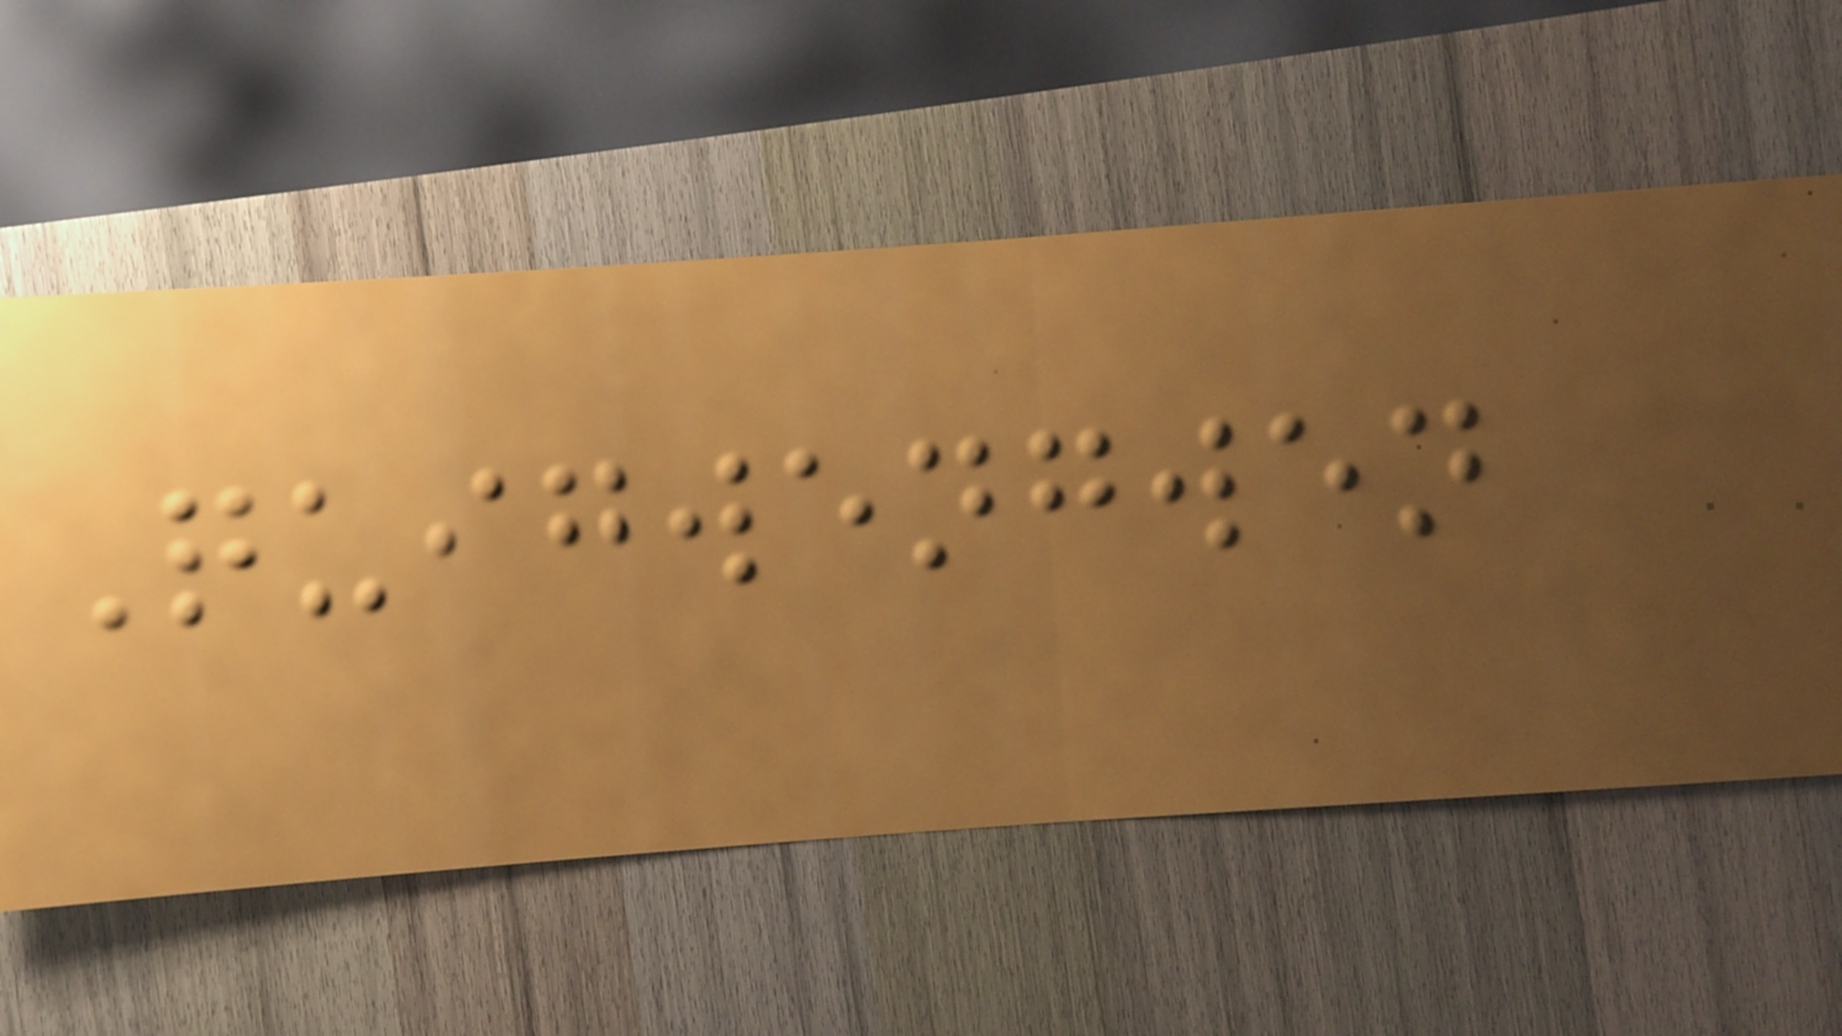Quigwengwen
